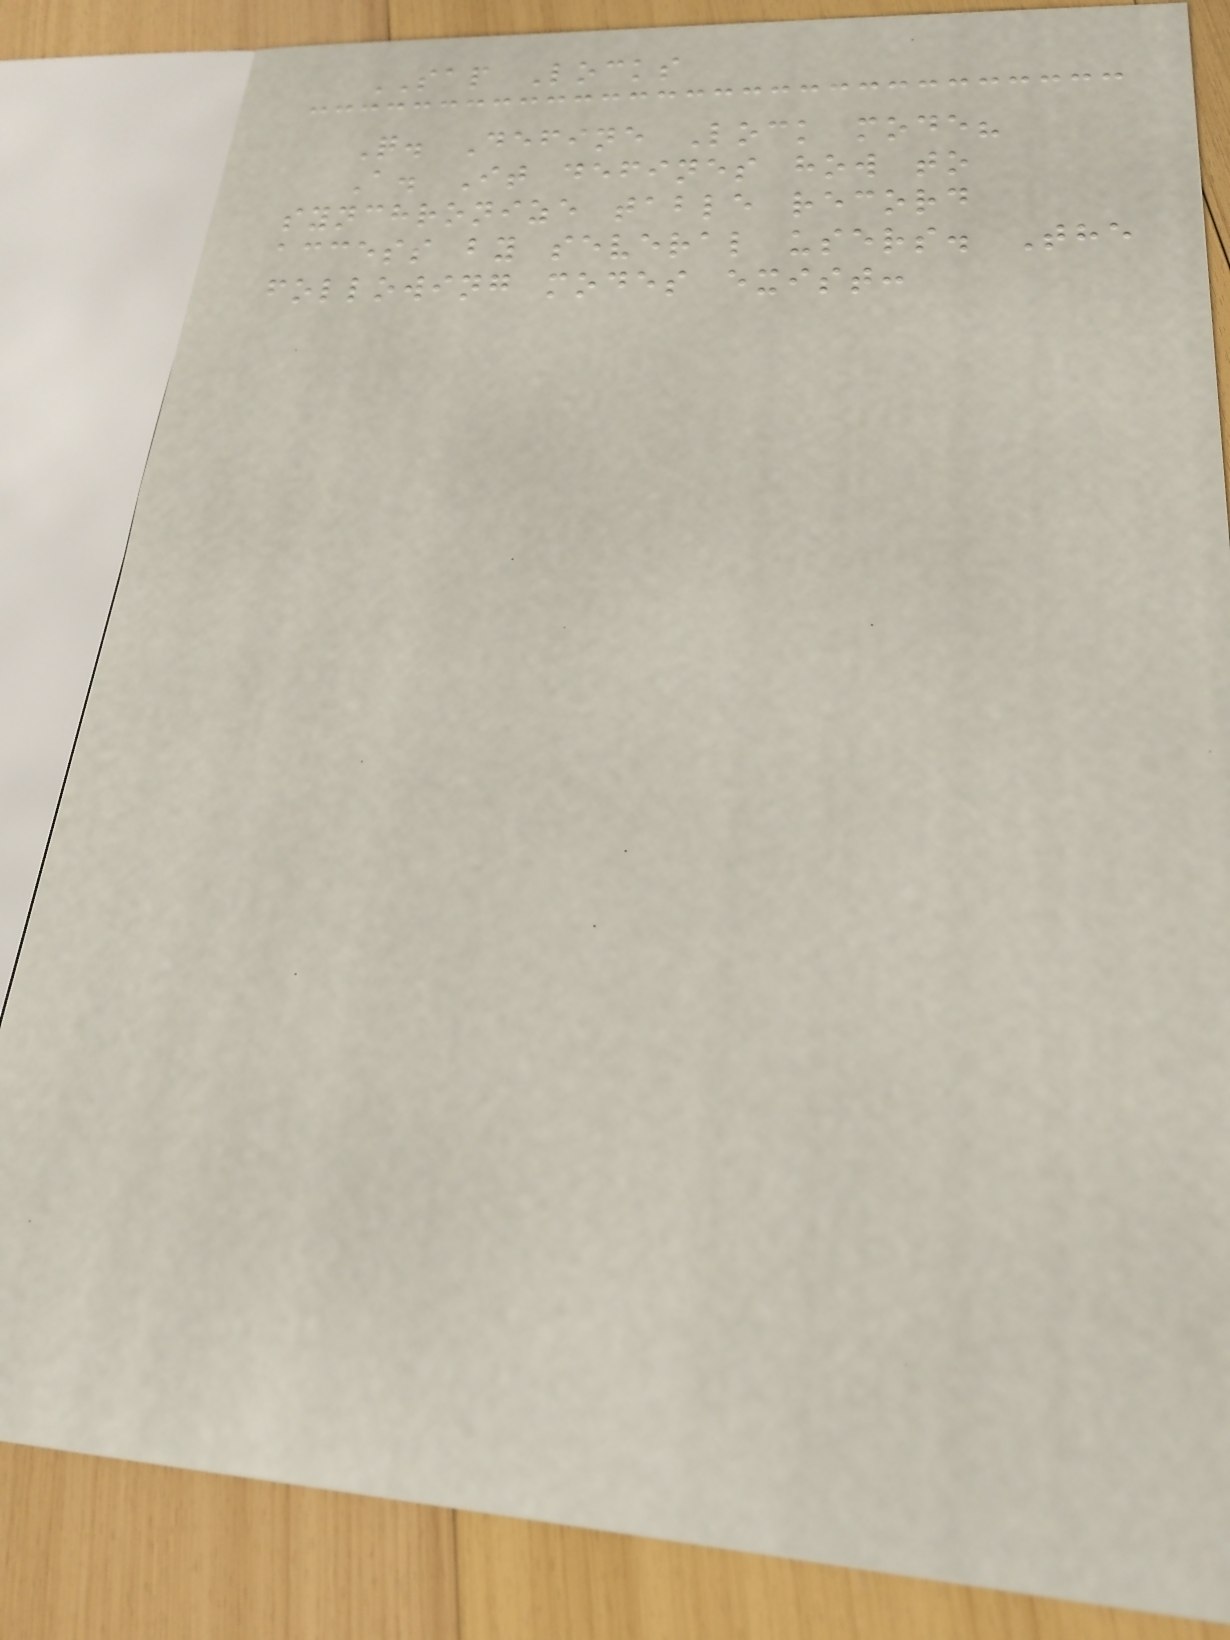SAP Locks
Q. Define Lock mode?
A. It defines how to
synchronize table record
access by several users. The
following modes exist:
